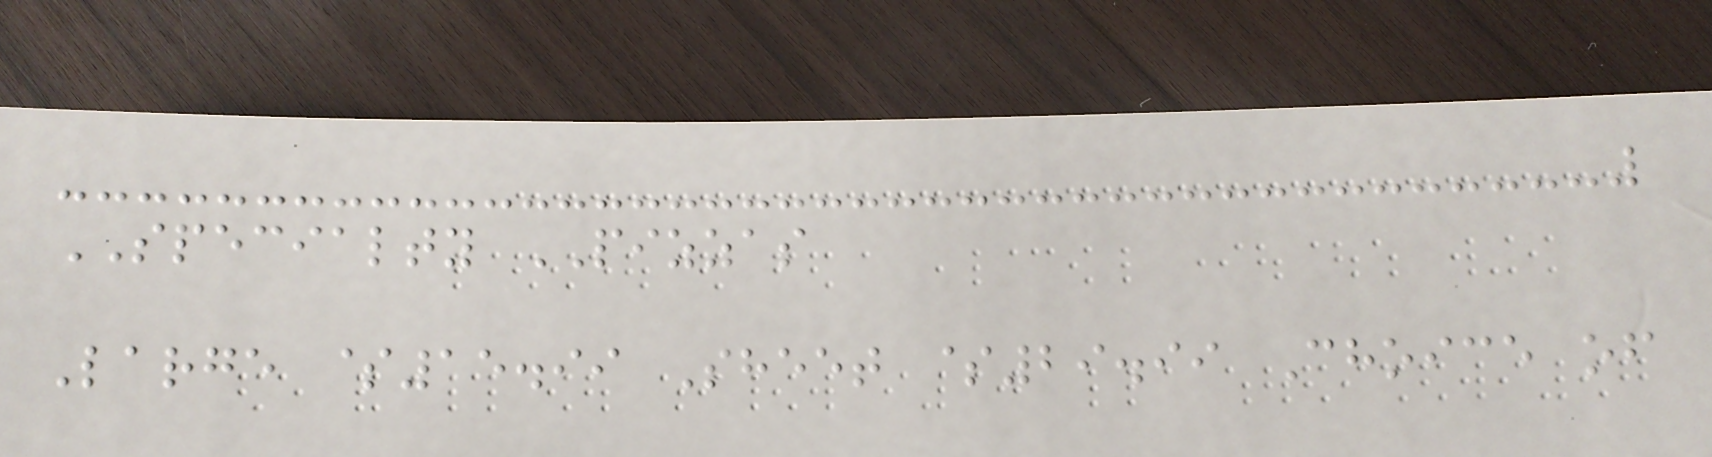SPECIALTY PIZZAS
Large $15.99 Sheet $29.99 Choice of
